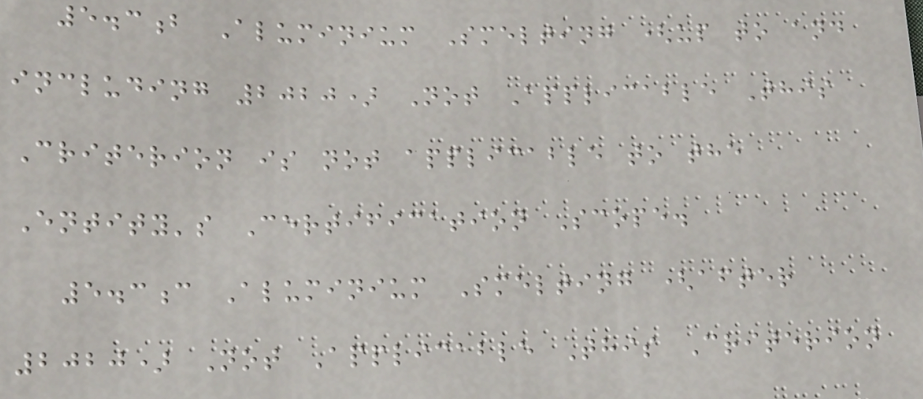5.3b Aluminium Smelting (up to and
including 2020) Not Applicable This
Criterion is not applicable to the
Entity's Certification Scope.
5.3c Aluminium Smelting (after
2020) Not Applicable This Criterion
